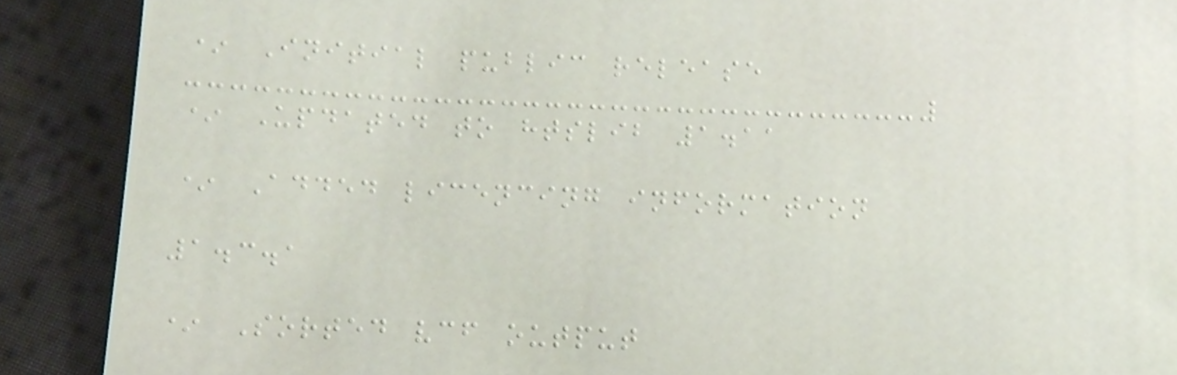* Initial public release
* Updated to htslib 1.11
* Added licencing information
1.3.1
* Sorted vcf output
